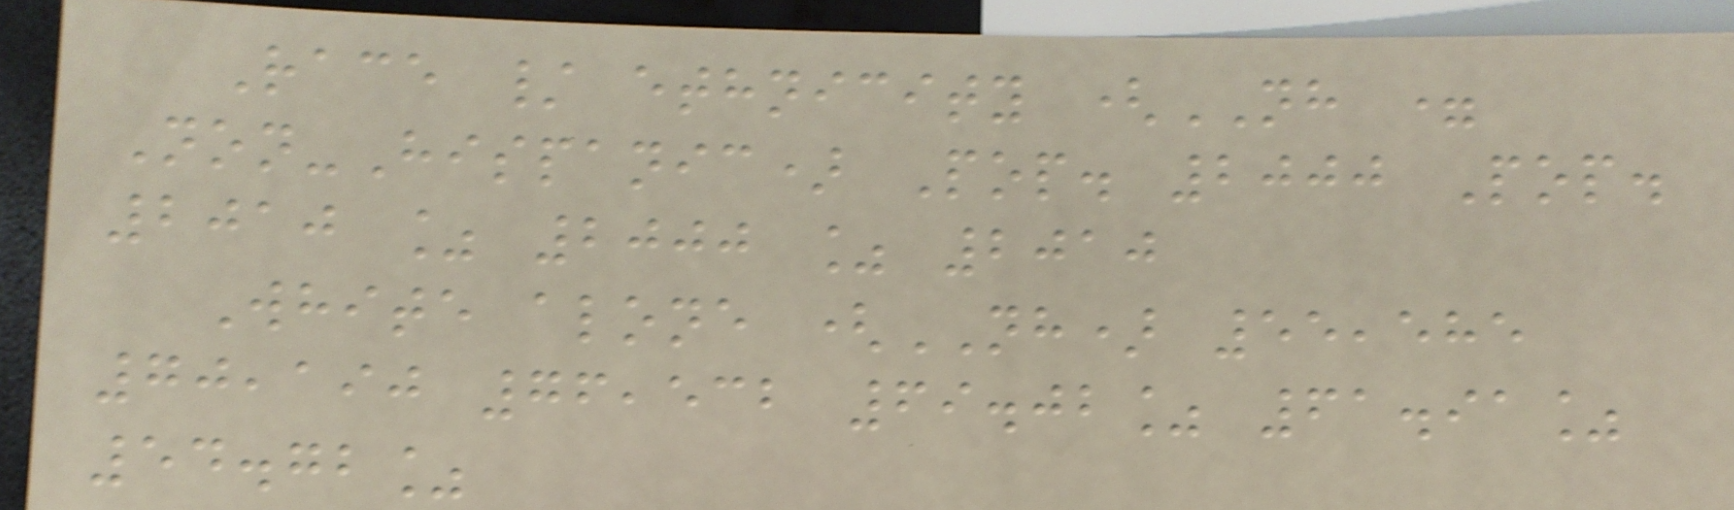Race / ethnicity (NH =
Non-Hispanic) Pop. 2000 Pop.
2010 % 2000 % 2010
White alone (NH) 55,585
70,190 76,532 69.02% 61.91%
54.72%
